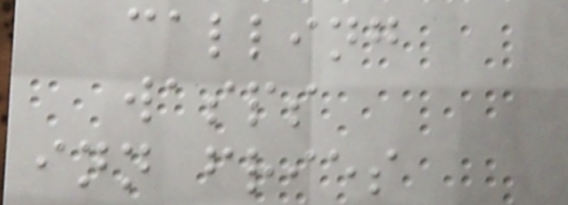calling
wasps
inn fries
